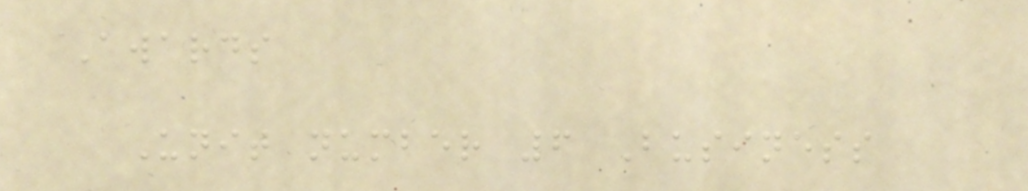Awards
Unit number 6 Business
